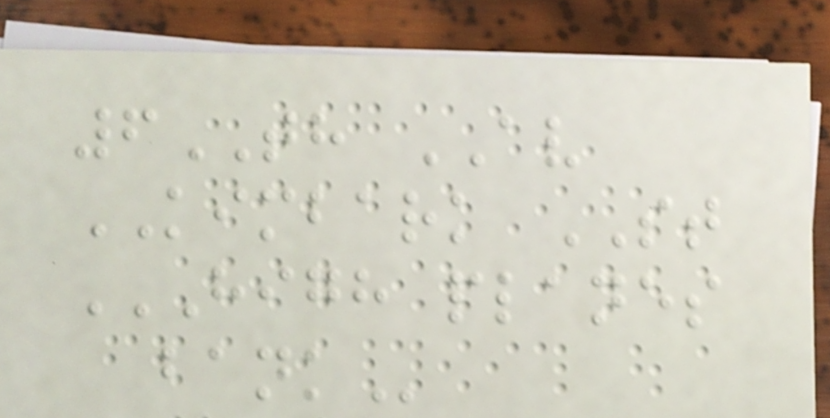6TH AV
KIMBARK ST
HIGH PLANES
BANK
